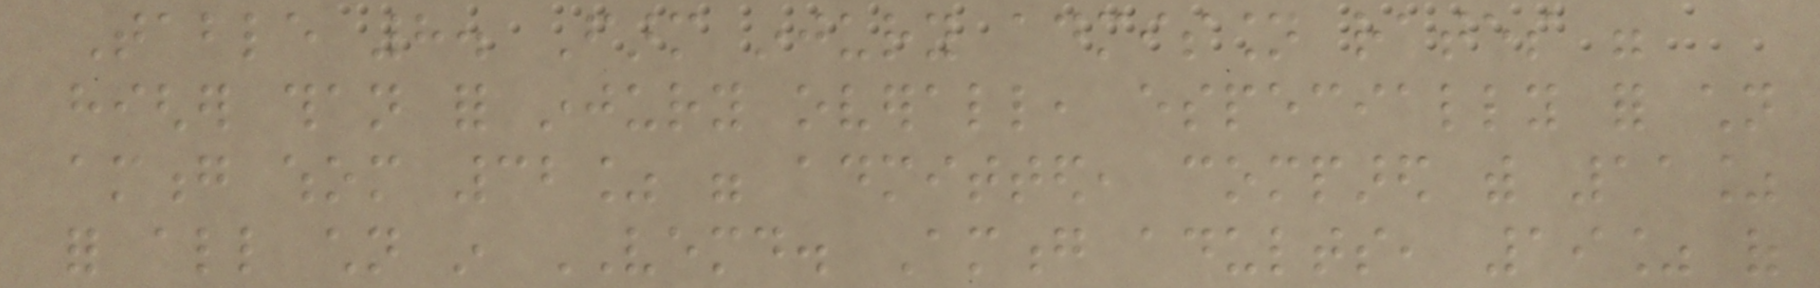Table 8. Farm injury admission rates were
higher than for injury overall, especially for children
among whom 32% were admitted, compared with 11%
for all children in VEMD. Among adults, 19% of
